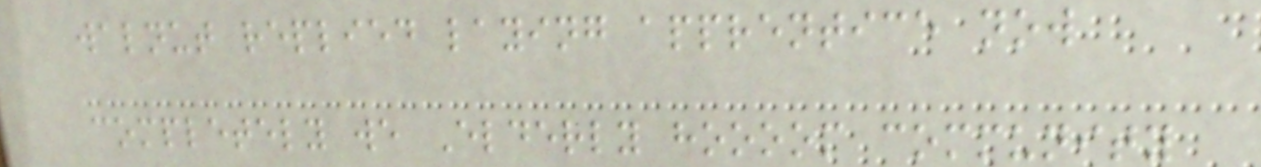walnut replied laying apprentice now
completely we Elderly hoooom community
